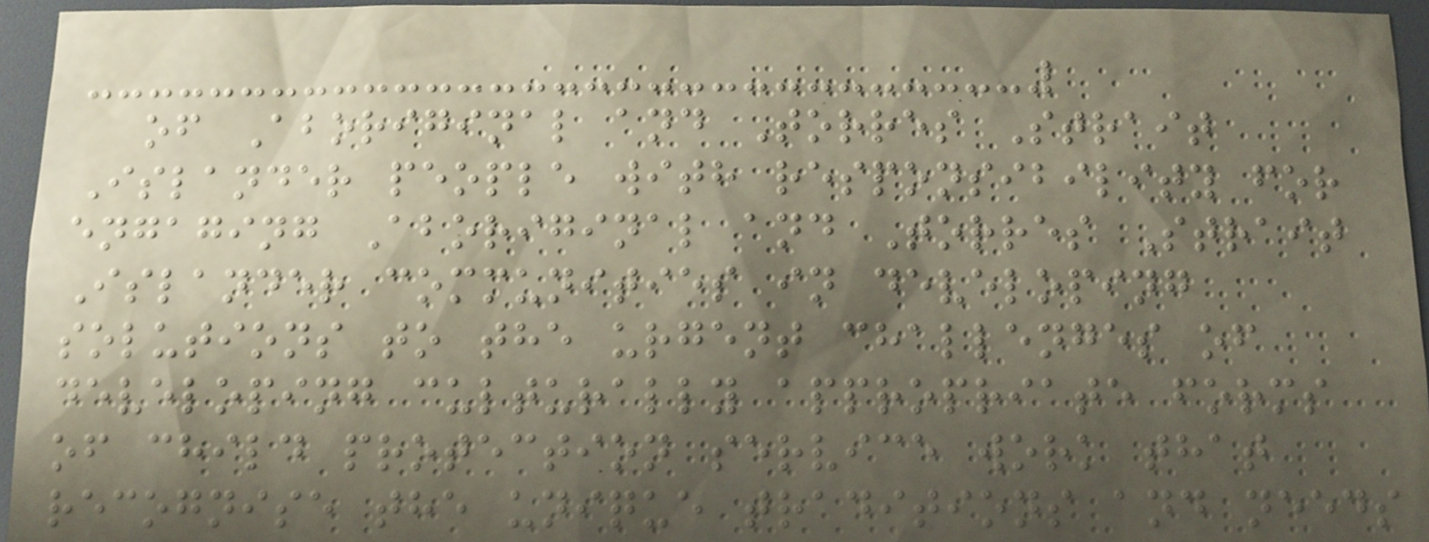of Aboriginal and Torres Strait
Islander people with responsibility for
engaging Aboriginal and Torres Strait
Islander communities in developing
solutions to the urgent challenges of
developing culturally appropriate forms
of child protection service work that
recognise the unique traditions and needs
